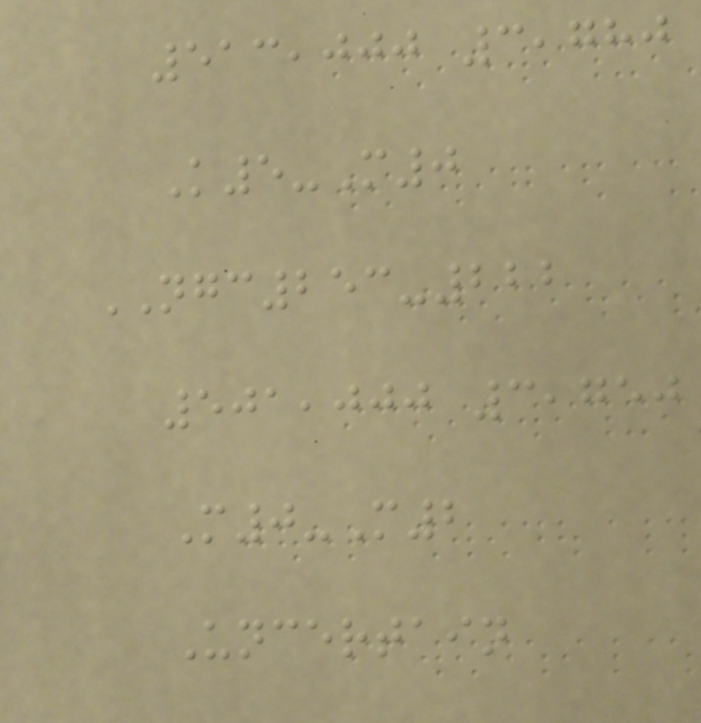513,000 3,780
K5-M0
NGC253-222
501,000 3,750
M0-M2
Uncertain
